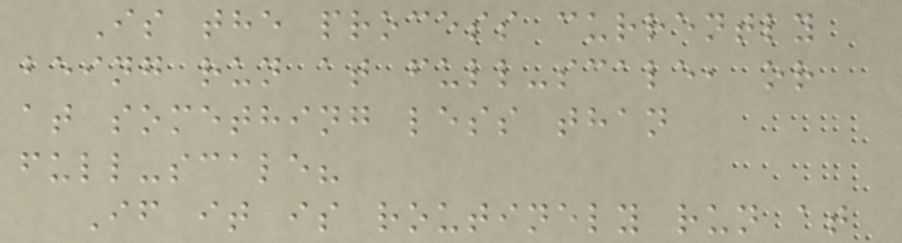Is the process currently
being run at full-scale, or
at something less than
full-scale?
If it is routinely run at
